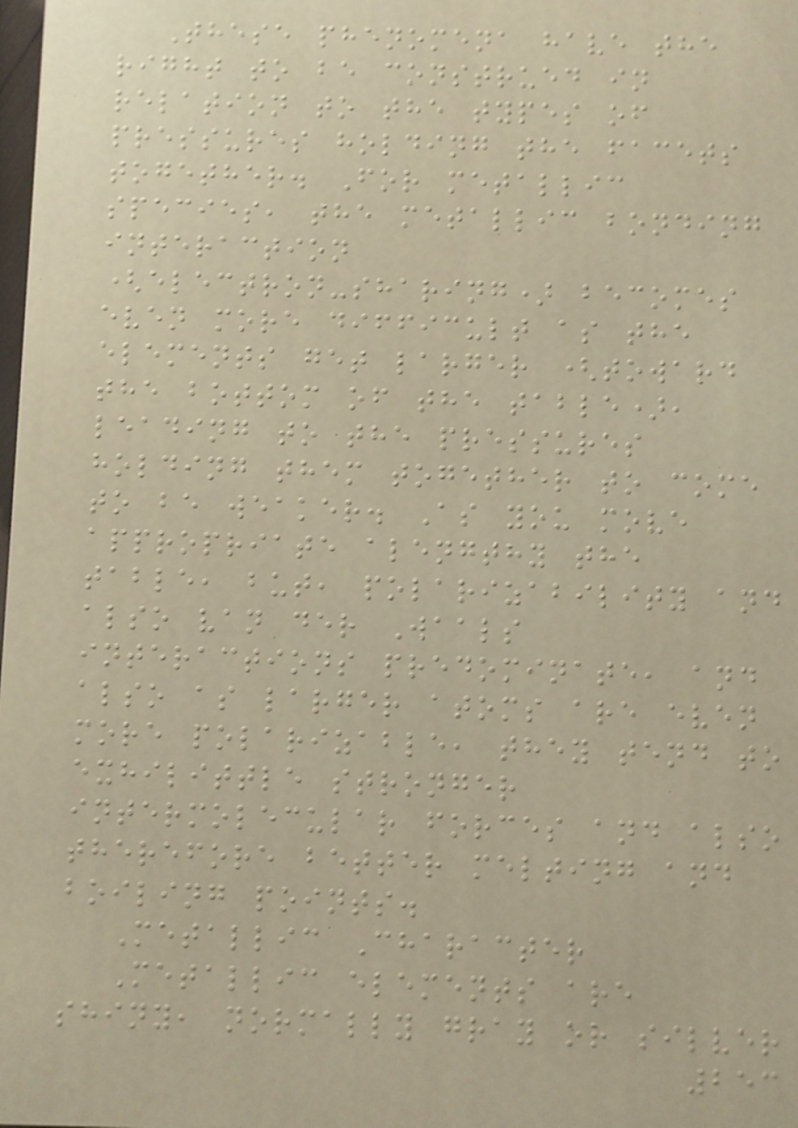These phenomena have the
right to be construed in
relation to the types of
pressures holding the facets
together. For metallic
species, the metallic bonding
interaction
(electron-sharing) becomes
even more difficult as the
elements get larger (toward
the bottom of the table),
leading to the pressures
holding them together to come
to be weaker. As you move
appropriate alengthy the
table, but, polarizability and
also van der Waals
interactions predominate, and
also as larger atoms are even
more polarizable, they tend to
exhilittle stronger
intermolecular forces and also
therefore better melting and
boiling points.
Metallic Character
Metallic elements are
shiny, normally gray or silver
253
